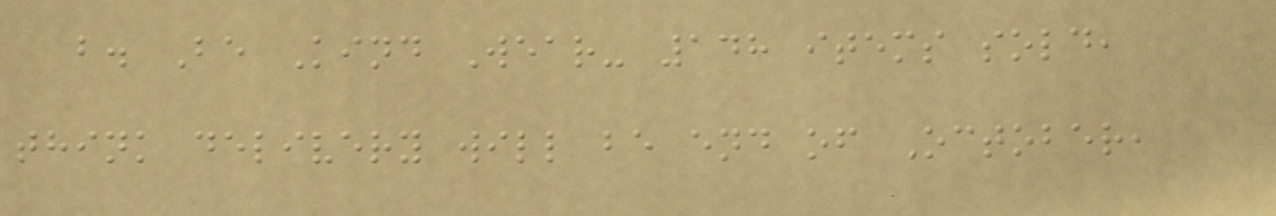b. Be Kind Wear- 148 items sold,
think delivery will be end of October,
